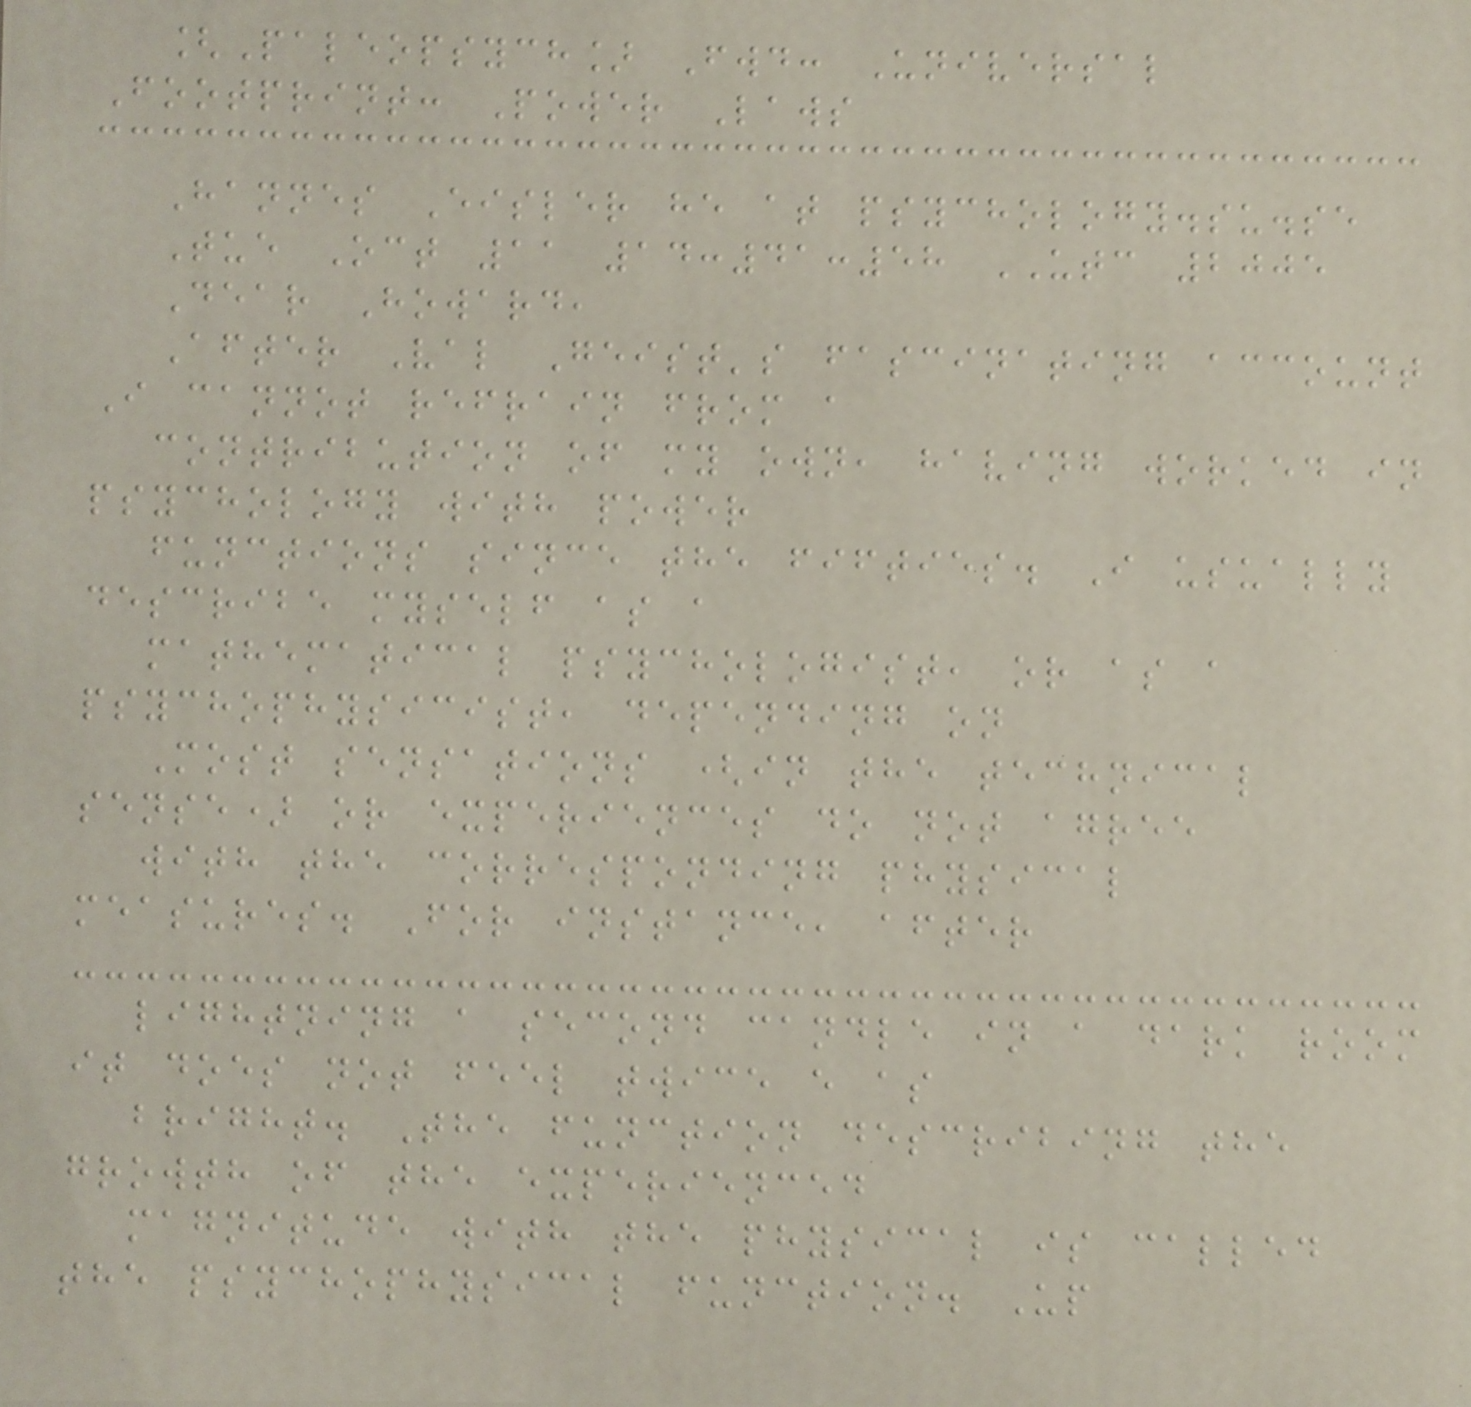[Paleopsych] Fwd: Universal
Footprint: Power Laws
Hannes Eisler he at psychology.su.se
Tue Oct 11 14:41:58 UTC 2005
Dear Howard,
After Val Geist's fascinating account
I cannot refrain from a
contribution of my own, having worked in
psychology with power
functions since the fifties. I usually
describe myself as a
mathematical psychologist, or as a
psychophysicist, depending on
Most sensations (in the technical
sense) or experiences do not agree
with the corresponding physical
measures. For instance, after
lightning a second candle in a dark room
it does not feel twice e as
bright. The function describing the
growth of the experienced
magnitude with the physical is called
the psychophysical function. Up
